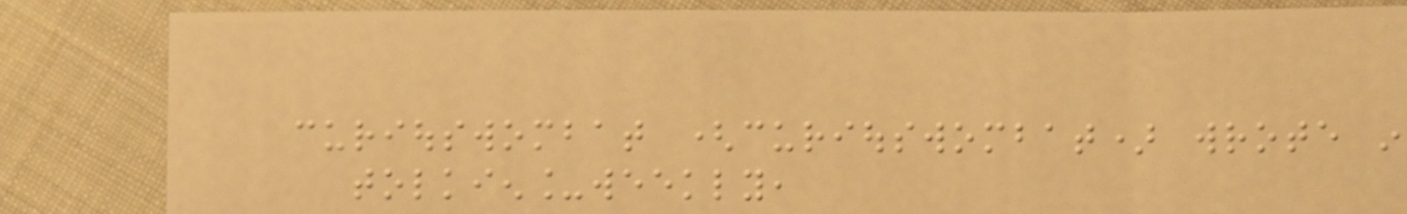curiouswombat (curiouswombat) wrote in
tolkien_weekly,
